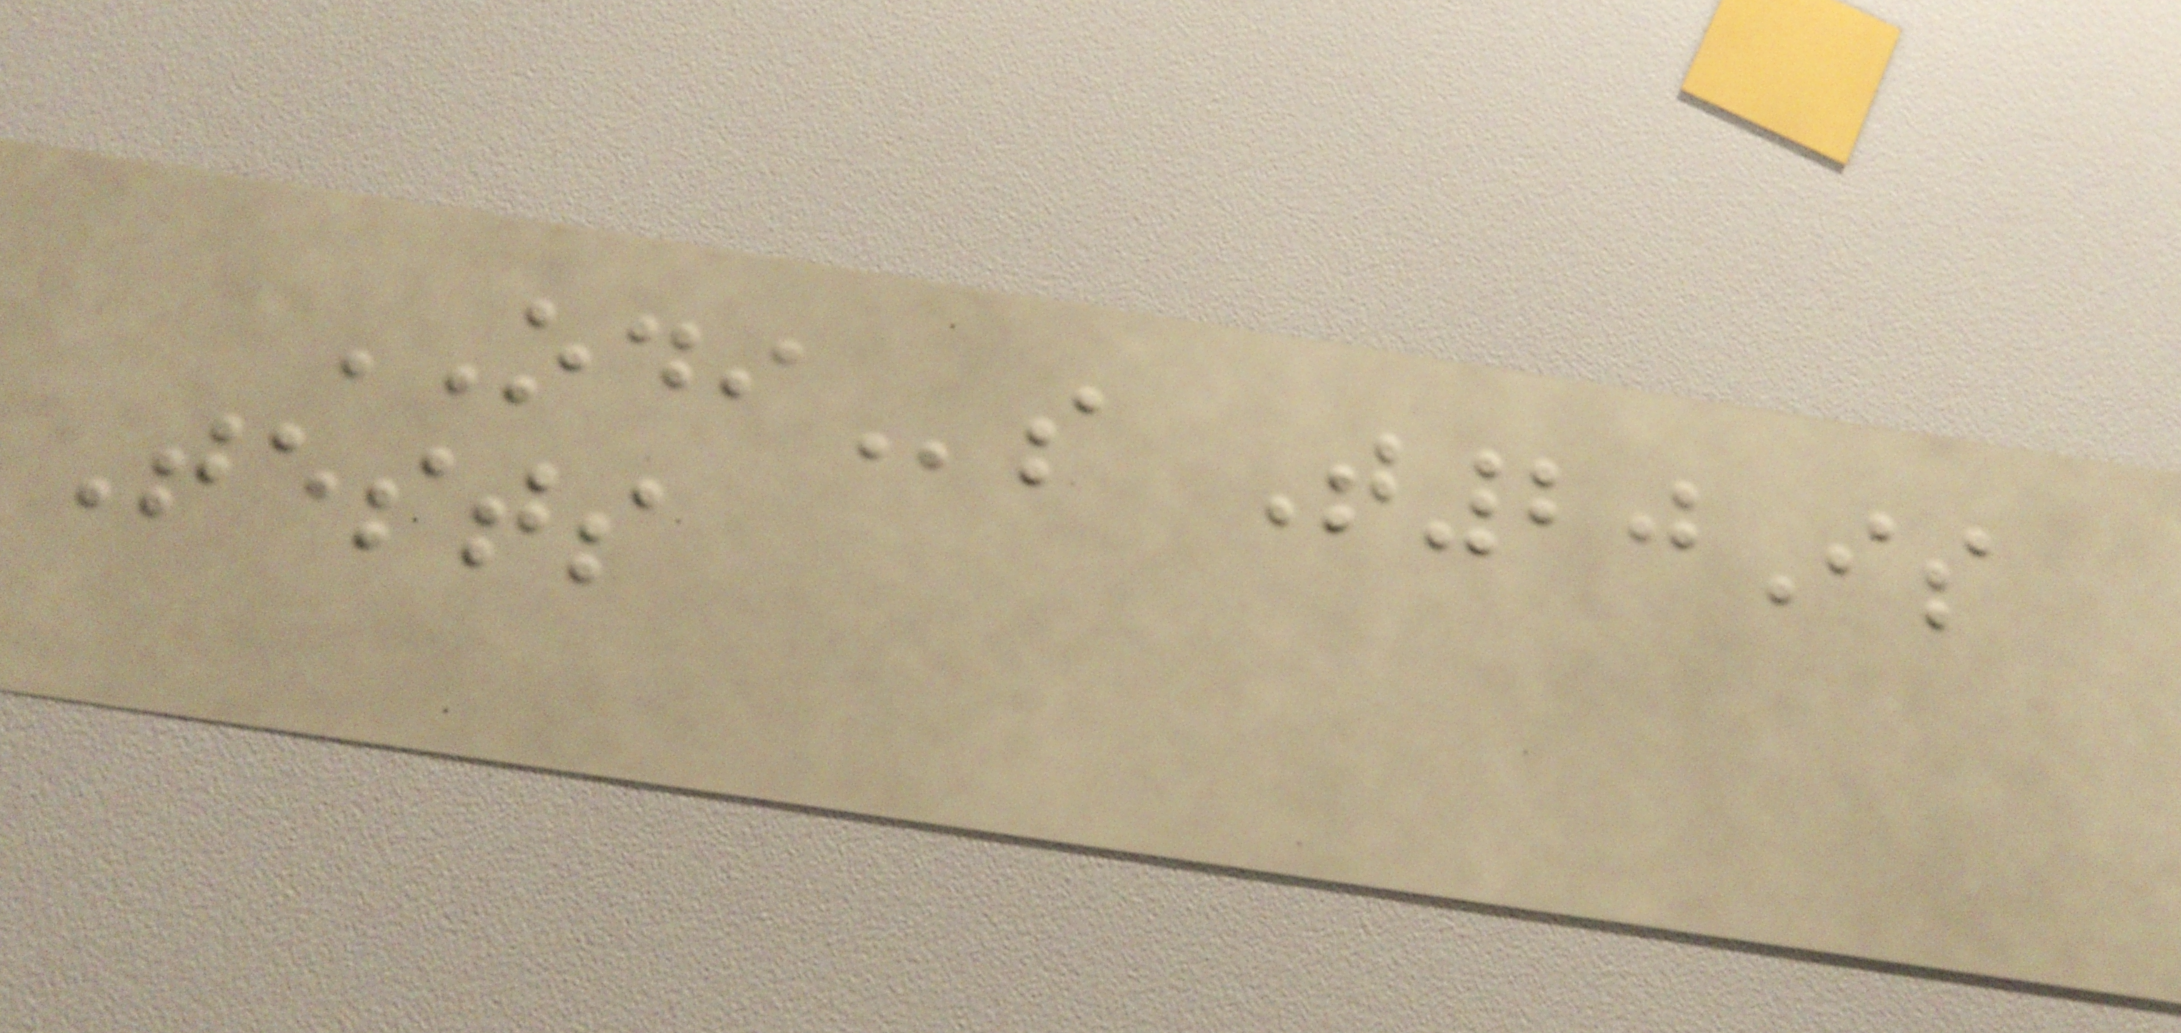ODIs T20Is
Tests
